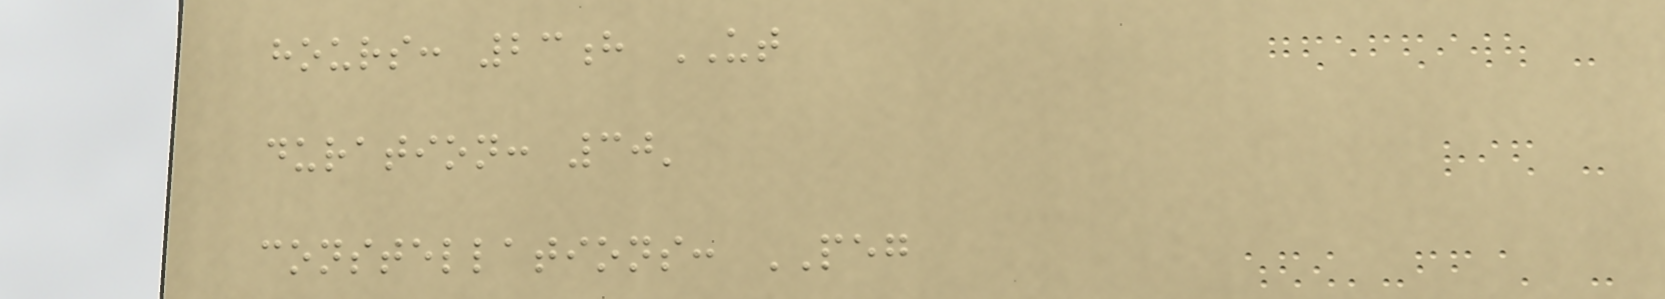hours: 23h UT
duration: 30'
constellations: PEG
